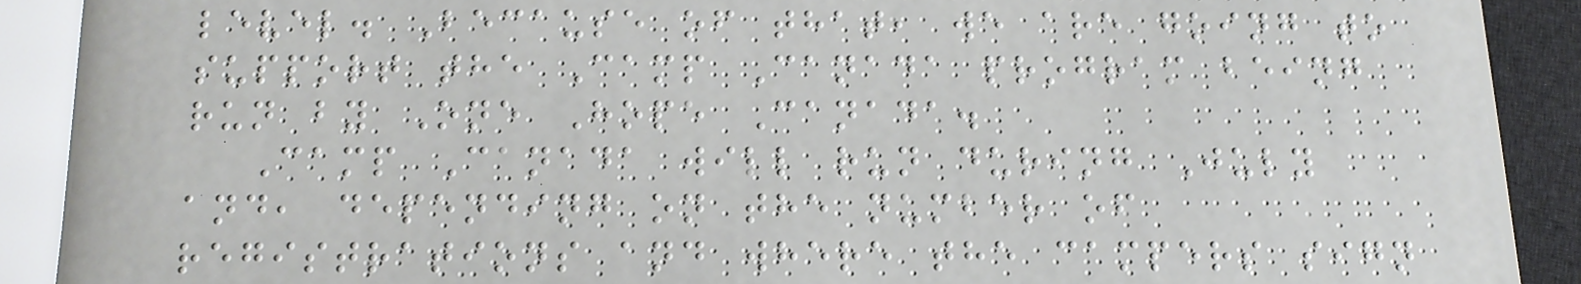level. Because of that, we are going to
support the Camp Canada program being
run by One Hope Canada.
Camp Canada will run during July
and, depending on the number of
registrations and where the campers sign
